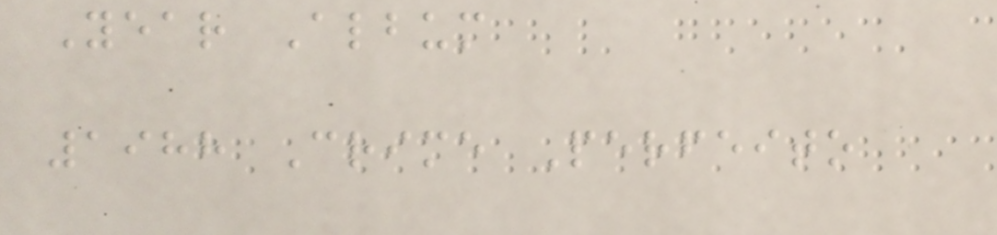Year Album
1988 Crime Perfeito
